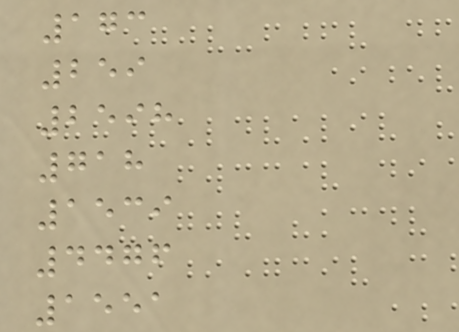173
259
2598
718
1539
4476
1551
